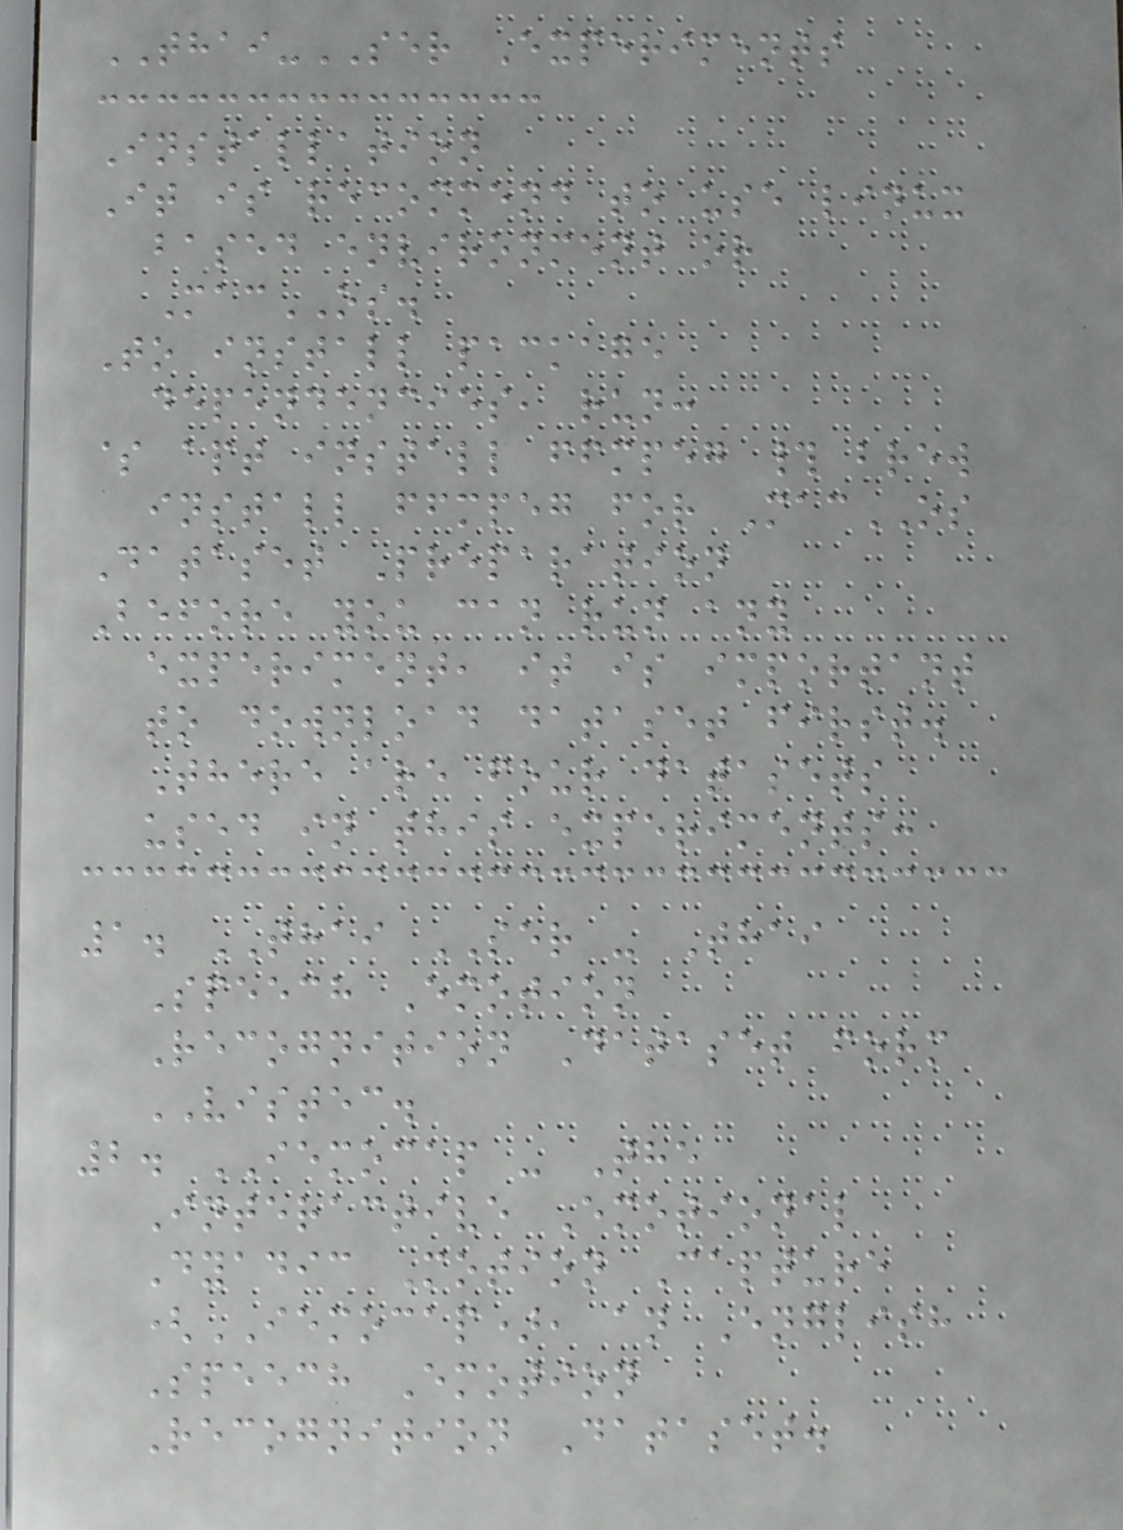THAI-SER Experiments
Installation
It is recommend to use linux
based environment or
MacOS.
To install package
dependencies, run:
$ apt install ffmpeg # brew
install ffmpeg for MacOS
Dataset Preparation
Before you can run any
experiment, it is important
to download dataset first.
There are four datasets
used in this experiments:
1. THAI SER - Thai
Speech Emotion
Recognition Dataset form
VISTEC.
2. IEMOCAP - The
Interactive Emotional
Dyadic Motion Capture
(IEMOCAP), an English
Speech Emotion
Recognition Dataset.
